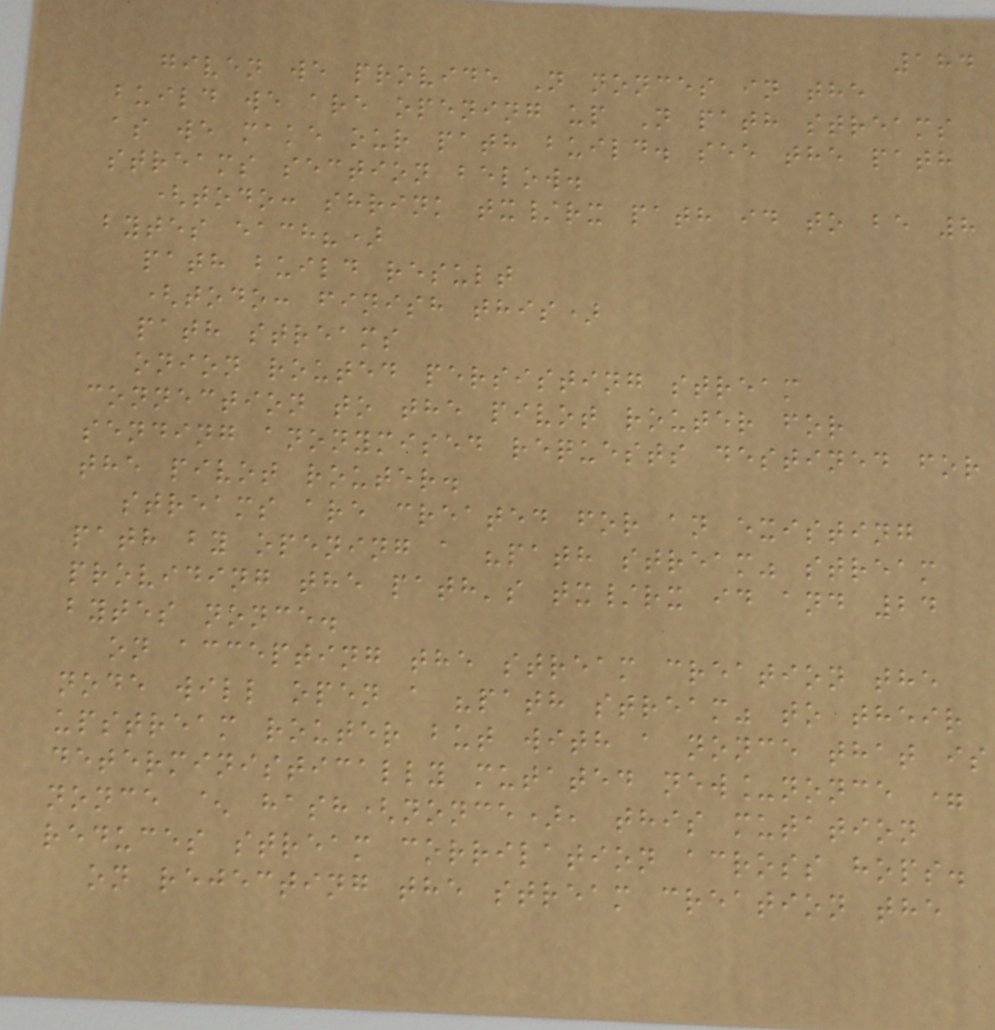184
given we provide N nonces in the
build we are opening up N path streams
as we make our path build. see the path
streams section below.
(todo: shrink tx/rx path id to be 8
bytes each?)
path build result
(todo: finish this)
path streams
onion routed persisting stream
connection to the pivot router for
sending anonymised requests destined for
the pivot router.
streams are created for an existing
path by opening a "path stream" stream
providing the path's tx/rx id and 24
bytes nonce.
on accepting the stream creation the
node will open a "path stream" to their
upstream router but with a nonce that is
deterministically mutated new_nonce =
nonce ^ hash(nonce), this mutation
reduces stream corrilation across hops.
on rejecting the stream creation the
